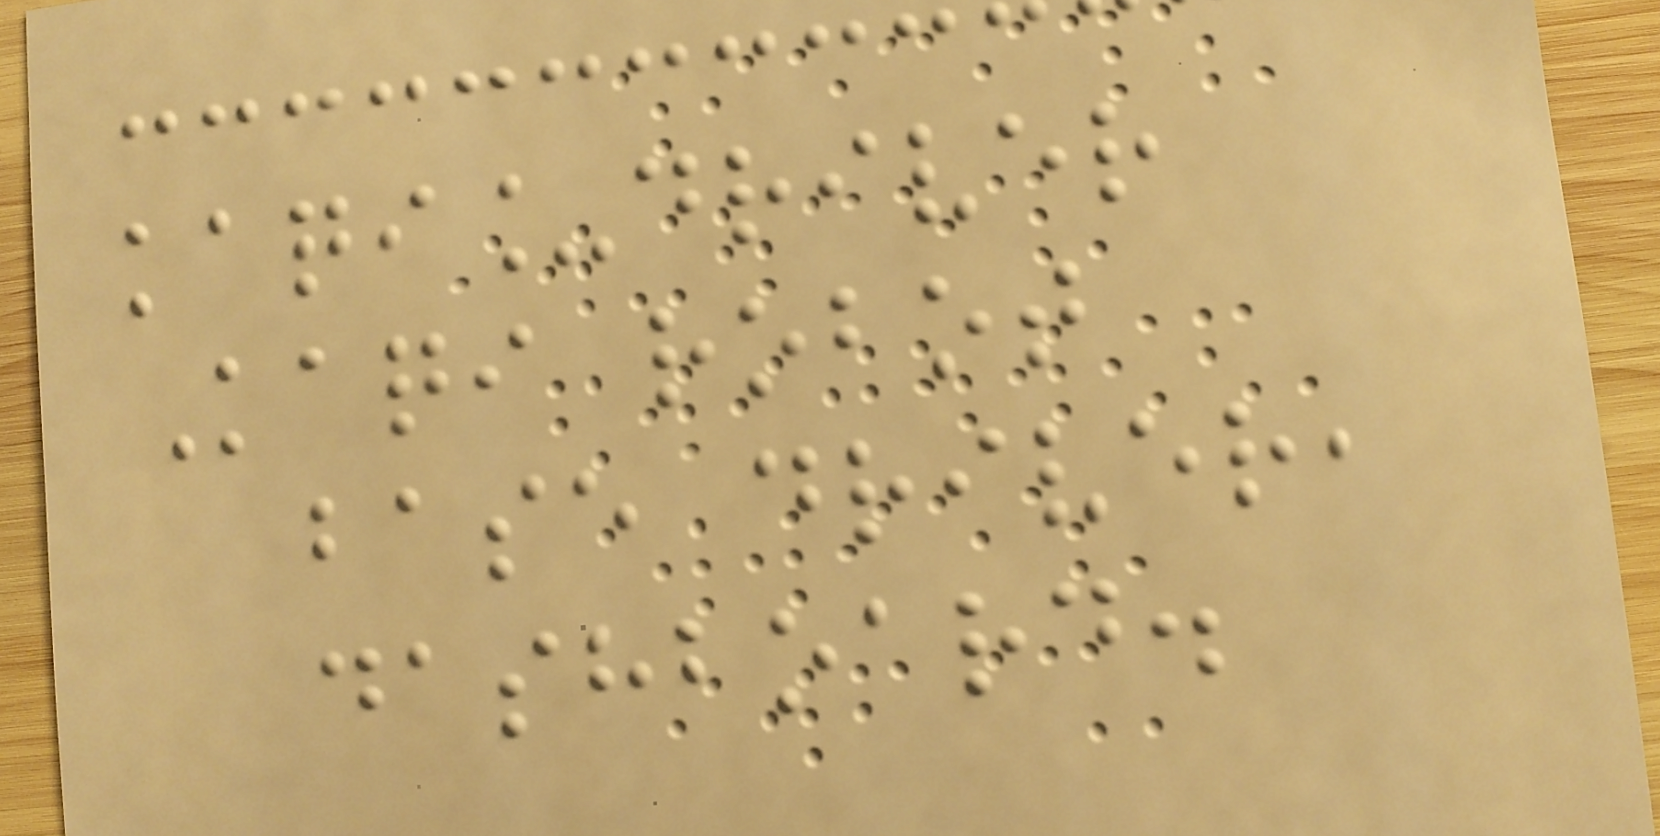kaqi_driver
Kaqi robot
base driver,
dashboard.
